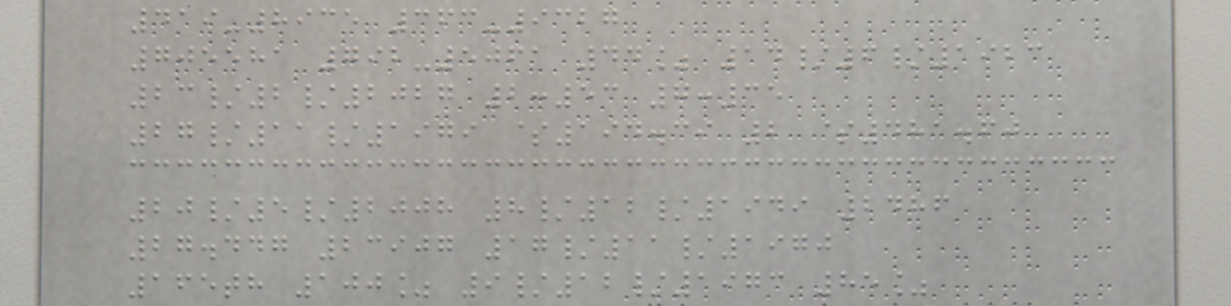419-8935 363-9327
705581 792-5061 44% 14/6/1923
23/2/2027 2:53 7:35
27/11/1979 $194.39 2 $481.60
20/5/2008 8/12/1949 2486
27.447 23907 17/11/1970
165th 100% 9/12/1973 85%
